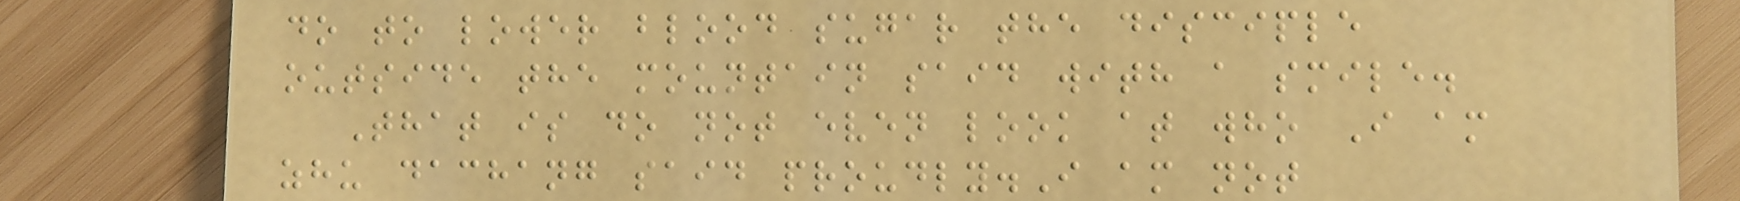do to lower blood sugar the disciple
outside the mountain said with a smile.
That is do not even look at who I am
zhu dachang said proudly.I am not
